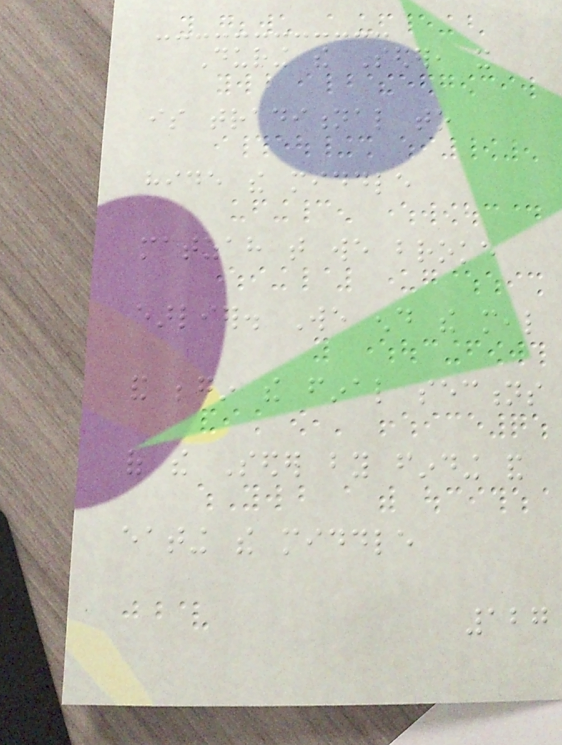During the Seder, it
is traditional to
hide the middle
matzah that we broke
earlier. We end the meal
and begin the final sections
of the Seder by finding and
eating the middle
127
